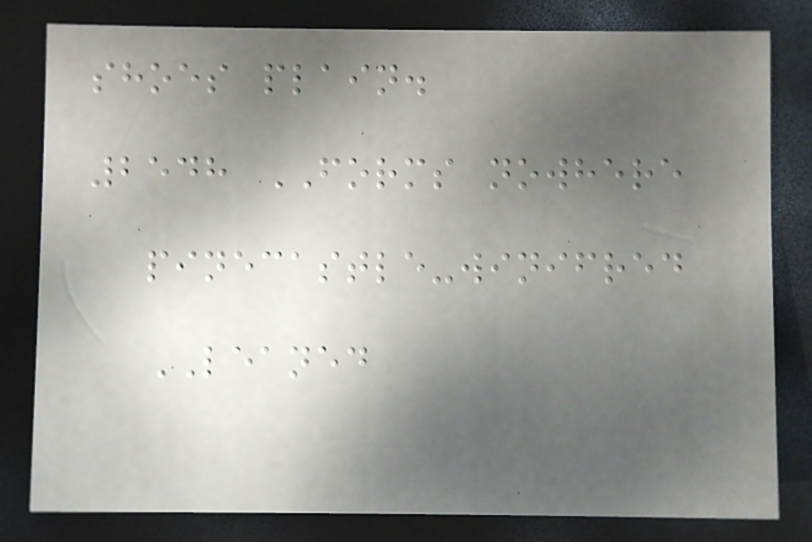shoes plain.
2548 FORMS nowhere
pinecastle-winifred
LEANED
